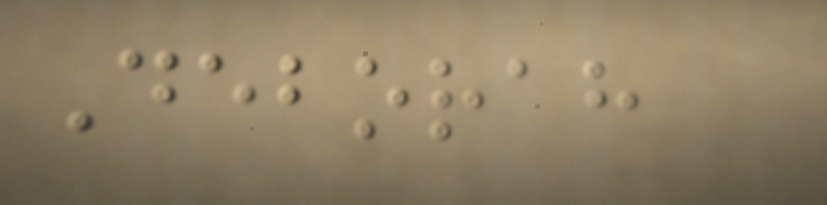Deborah
